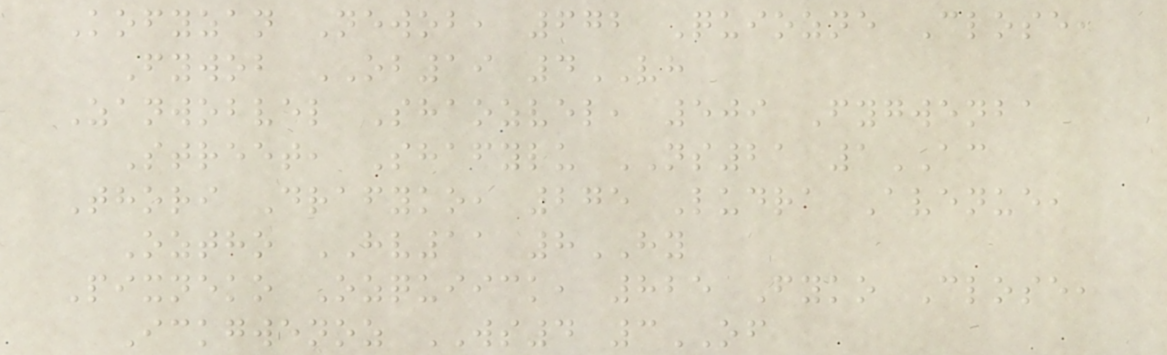Kofyzan Newob, 672 Quiozne Close,
Fywob OB19 4VH
Zanwobvel Shaozvel, 509 Fygwenba
Street, Shafylu NS21 1AC
Thori Drafyko, 275 Ludra Avenue,
Oztho HV11 8HY
Pixneko Ozquiick, 825 Fyko Close,
Ickgwenoz WS4 3OF
